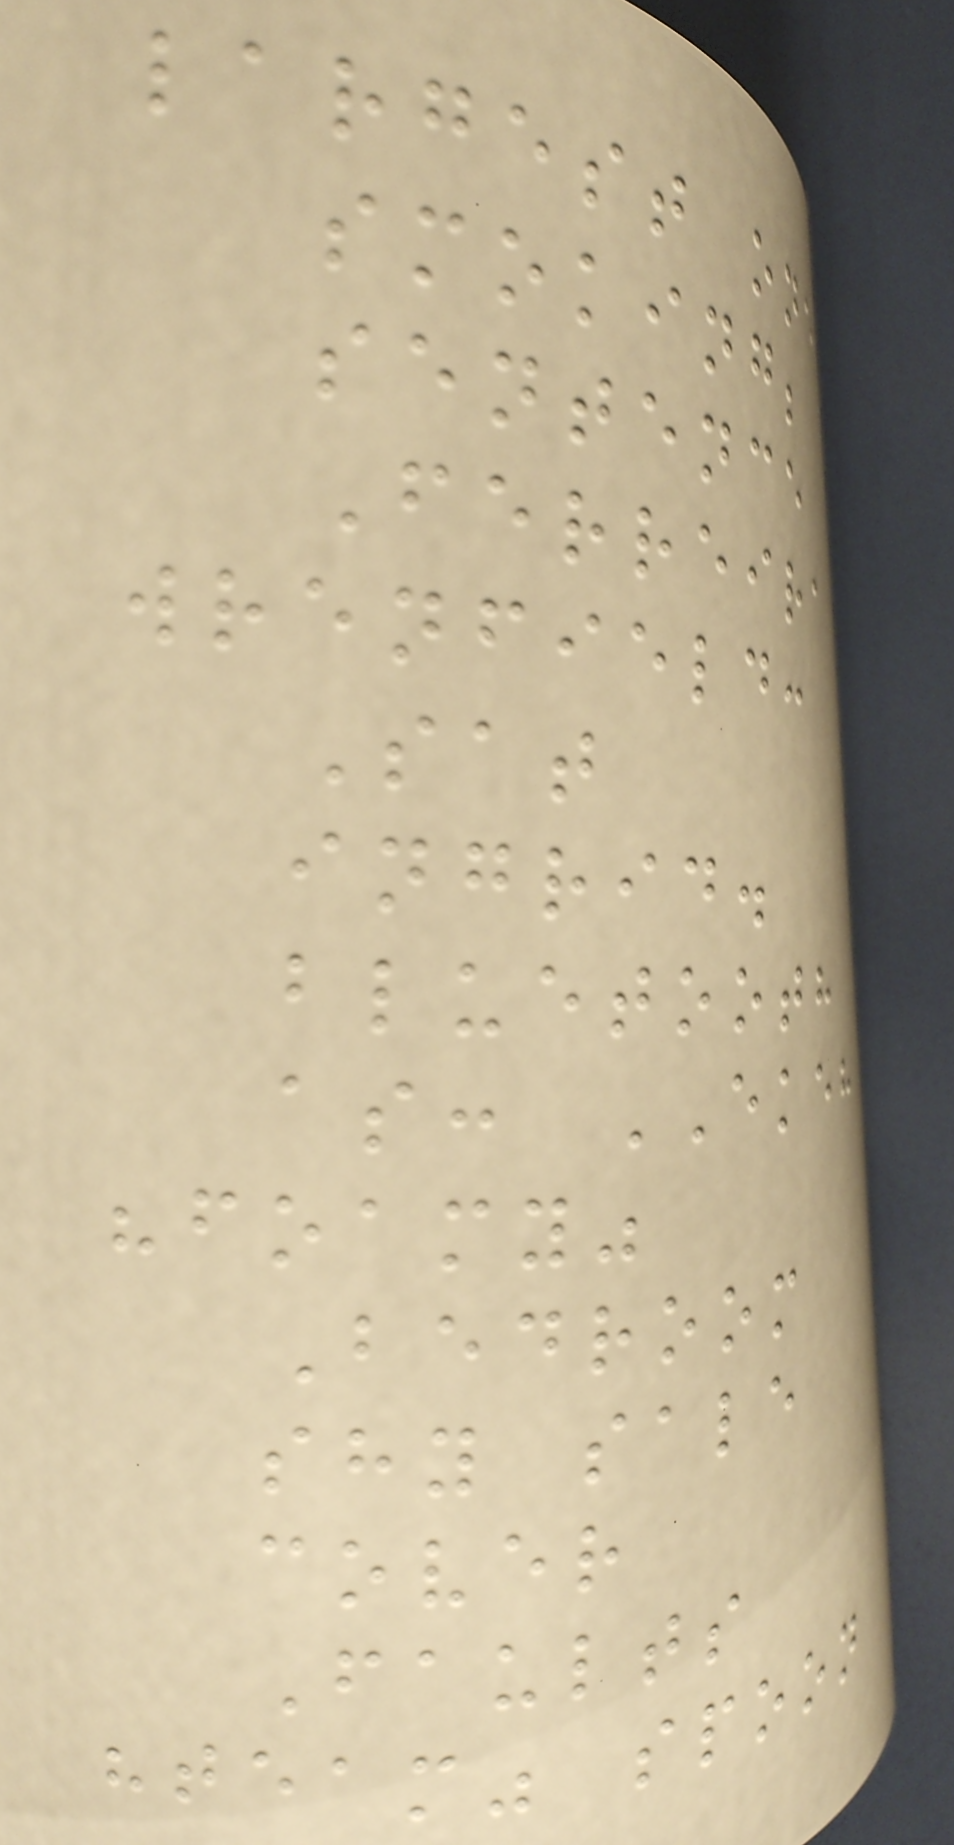largest one
smoking;
sentence
Ferreira
wrenfield:
Sat
ingrid.
bluetooth
as: EKEH
"foamy"
Bedroom
shy sale
cover
Faults
"team" spoon
